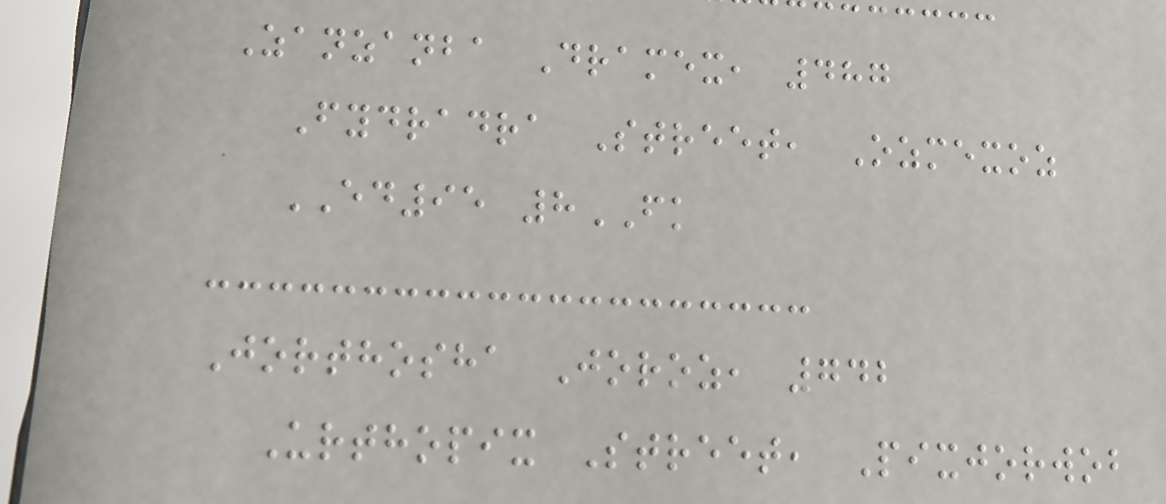Zanzanba Dramex, 487
Fydradra Street, Ozmexoz
ED95 8FK
Jorthosha Joroz, 742
Urthopix Street, Pixjorwob
